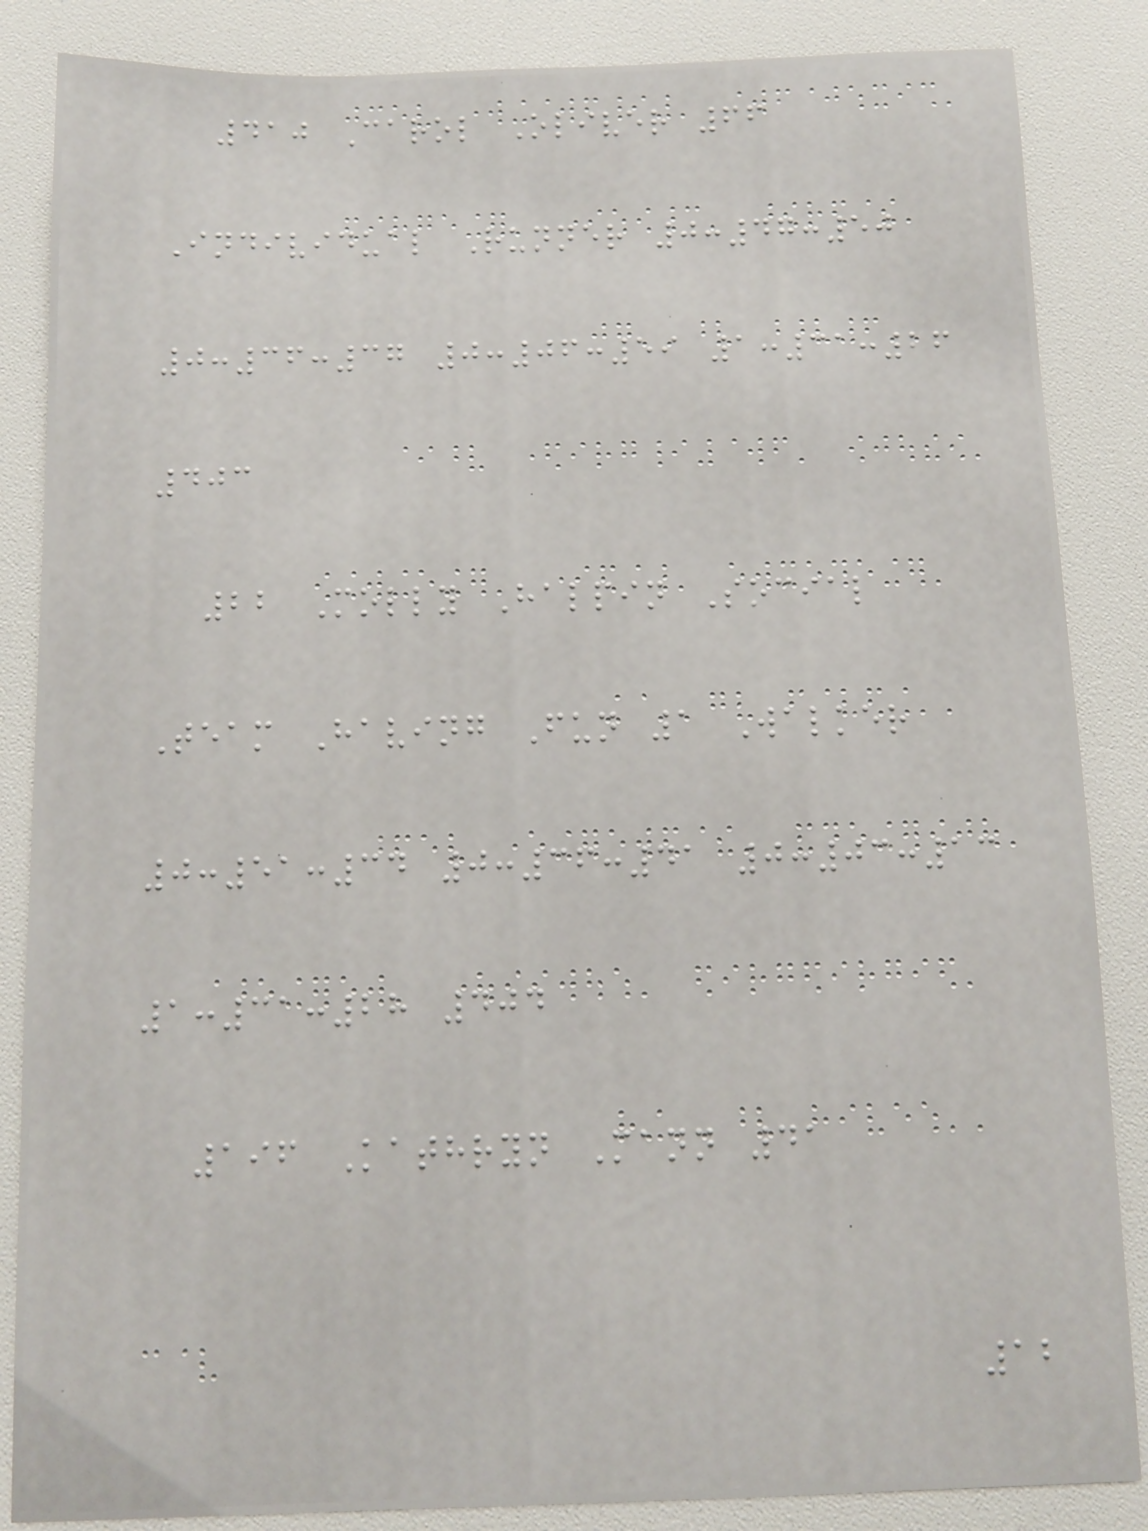410 Carol Oliver 66
Individual Runner 0:47:50
0:36:37 0:06:59 1:31:26
403
22 Molly Halpin Social
Team Having Fun 1 Walker
0:51:34 0:36:41 0:03:13
1:31:28 404
196 Kathryn Mann 41
12
